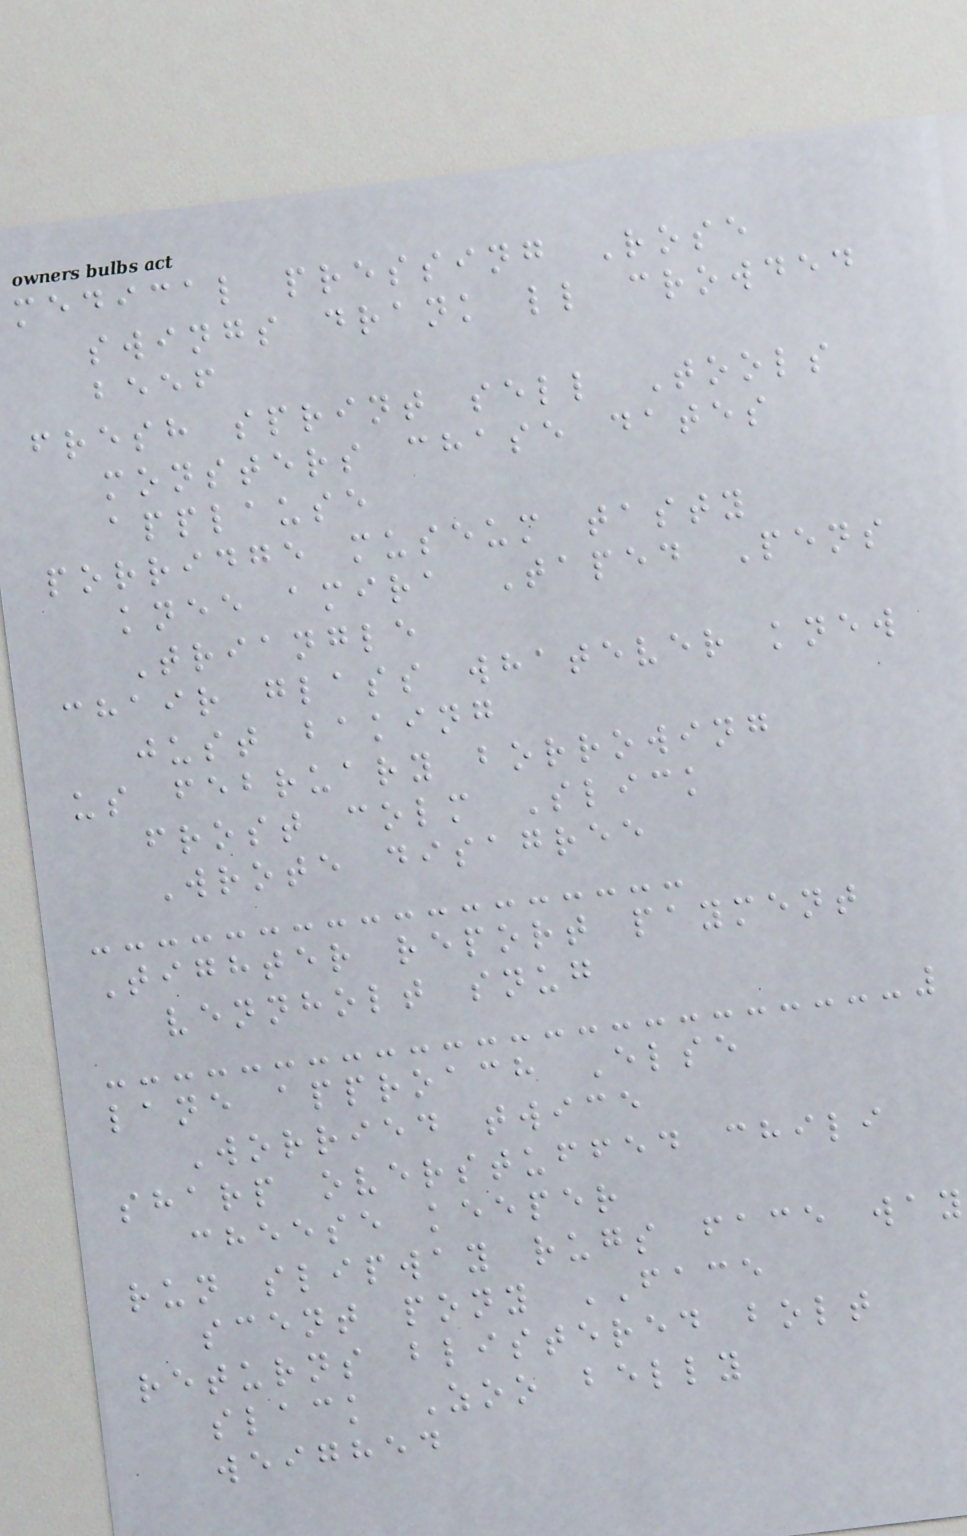medical pressing Rose
swings drank ll crowded
beef
fresh sprint sell Tools
monsters chase dates
applause
porridge museum tasty
knee amira Taped Pens
Triangle
chair glass whatever knew
just baking
us february borrowing
frost colm Slick
Wrote disagree
Tighter report payment
vennholt snug
lane approach Else
Worried twice
sharp overstuffed chili
cheese keeper
run slipway rugs face way
scent pony FACE
returns blistered bolt
slack Zoo belly
weighed
